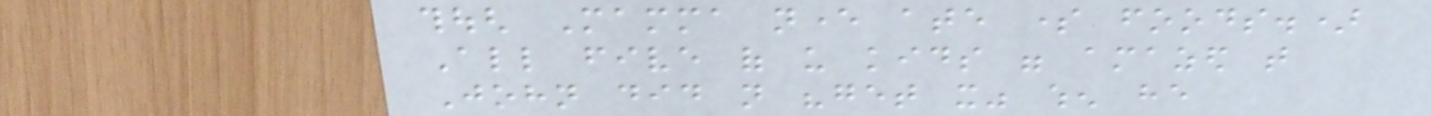though Mamma never ate some foods.)
All five of us kids were amazed that
John did not "get it" when he
